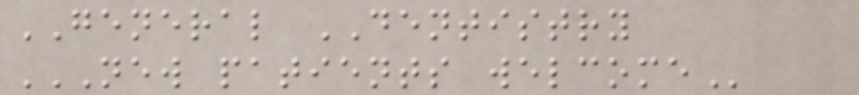GENERAL DENTISTRY
NEW PATIENTS WELCOME
